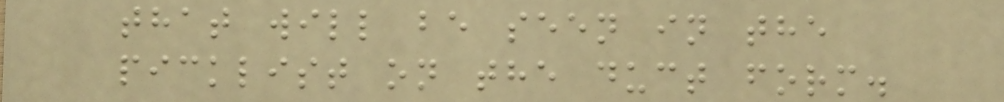that will be seen in the
picklist on the duct form.
